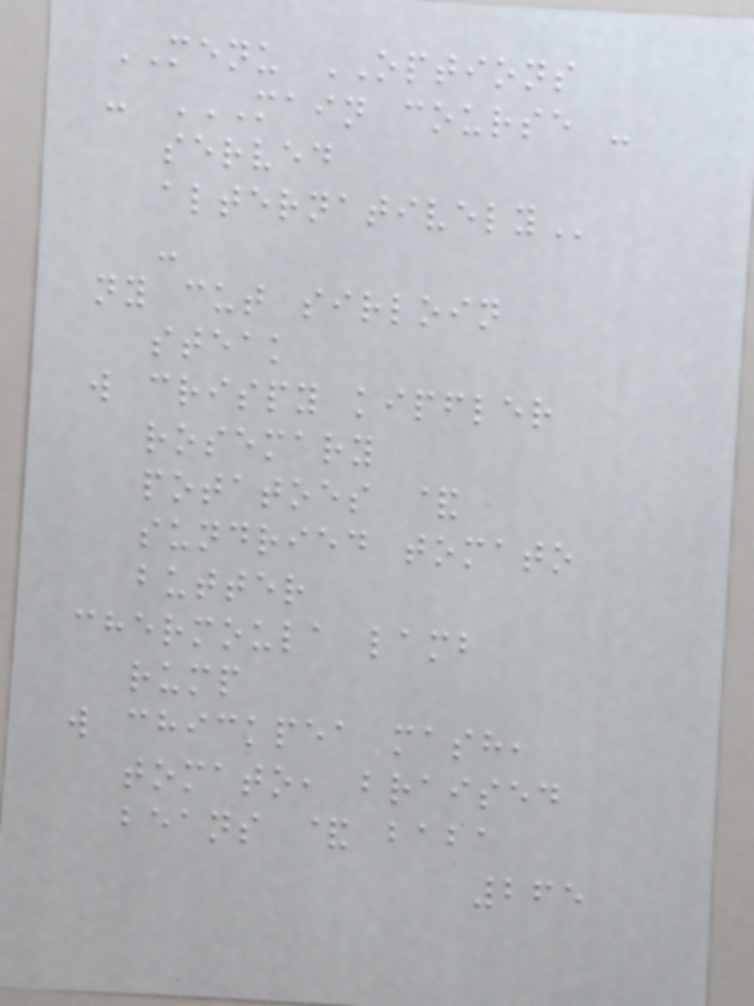MENU OPTIONS
- MAIN COURSE -
SERVED
ALTERNATIVELY
-
ny cut sirloin
steak
w crispy kipfler
rosemary
potatoes &
sundried tomato
butter
chermoula lamb
rump
w chickpea mash,
tomato, braised
beans & baba
265
